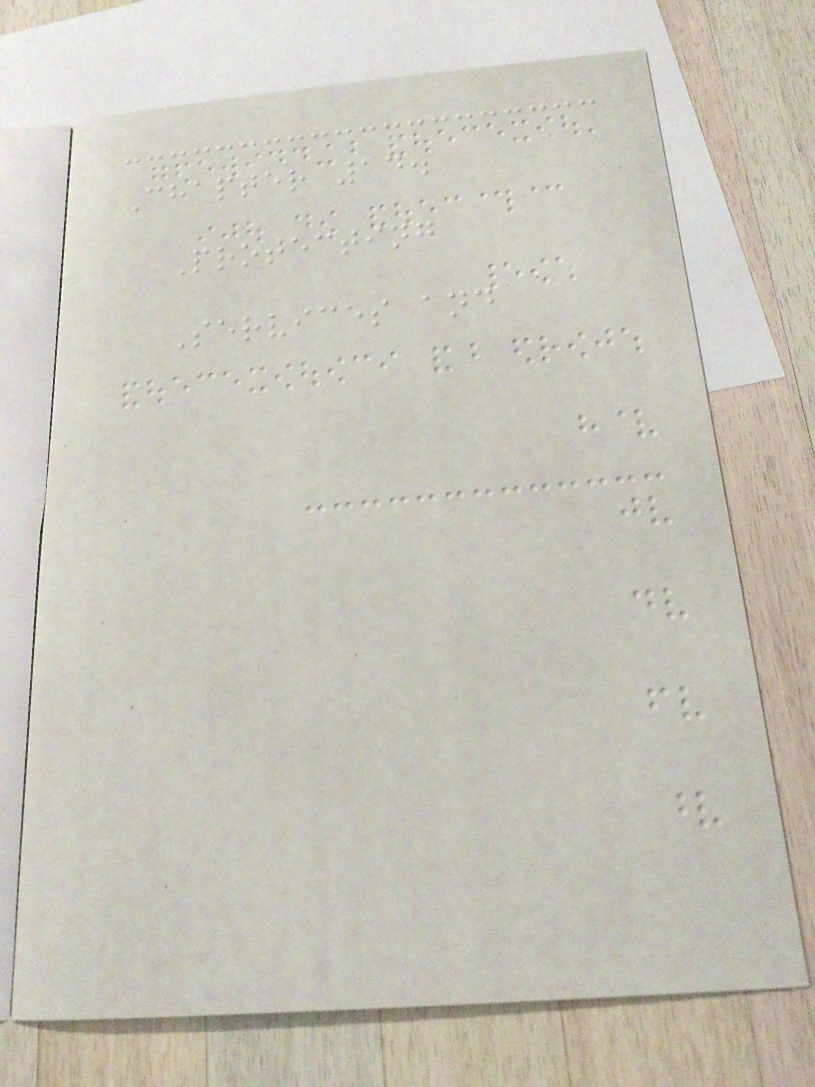Chapter 14.
Protecting
Services and
